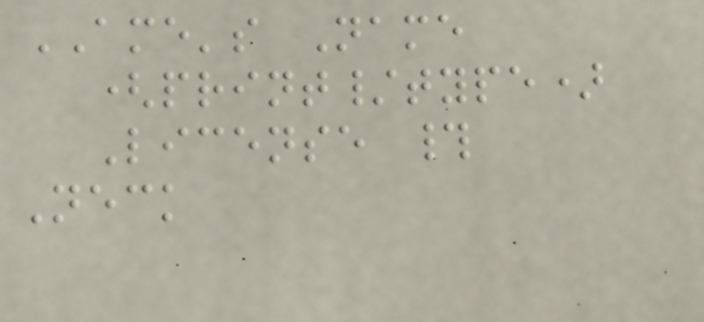AME's Name
(print/type)
License #
Neck
